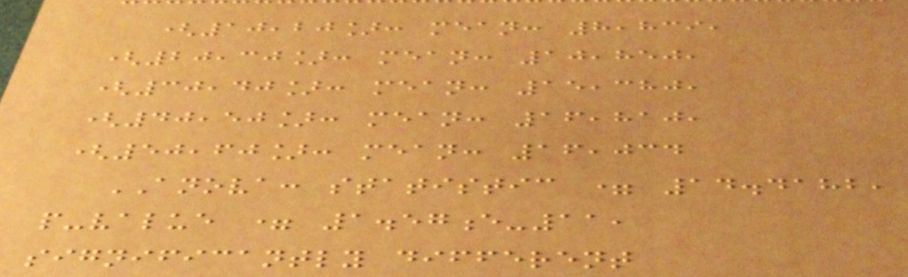(10,20]: mean: 8,839,
(20,30]: mean: 10,850,
(30,40]: mean: 15,380,
(40,50]: mean: 16,810,
(50,60]: mean: 16,034
ANOVA: statistic = 14.4182,
p-value = 1.57e-11,
significantly different
